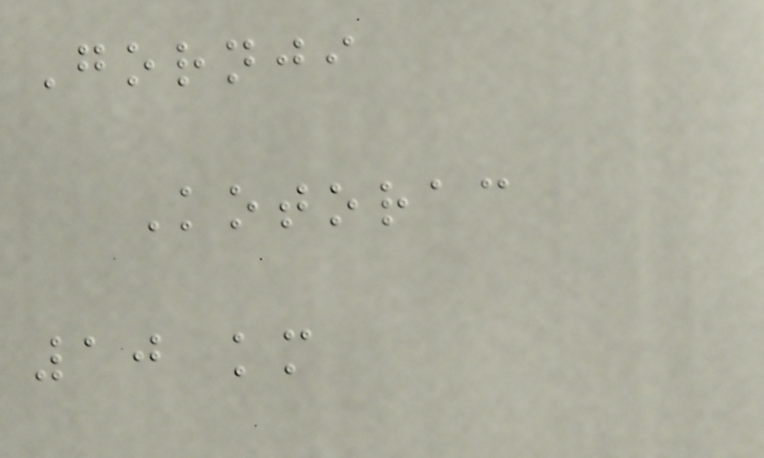Gornji
Kotorac
10 km
